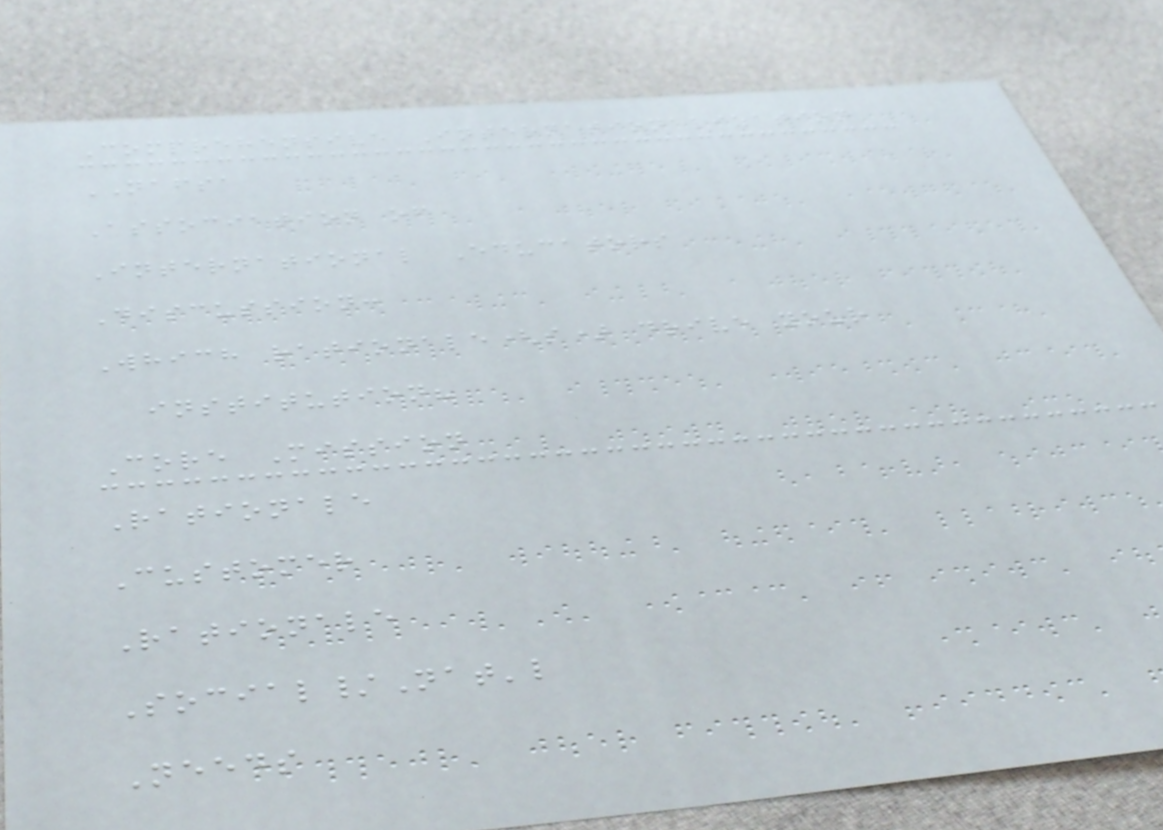Comprehensive Internationalization
NAFSA
Association of
International Educators
Discussion:
Which rationale(s) drive your
institution?
Core Mission
Rationale
Customer
Rationale
Social/Nat'l
Needs
